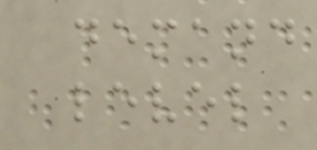demand
level
